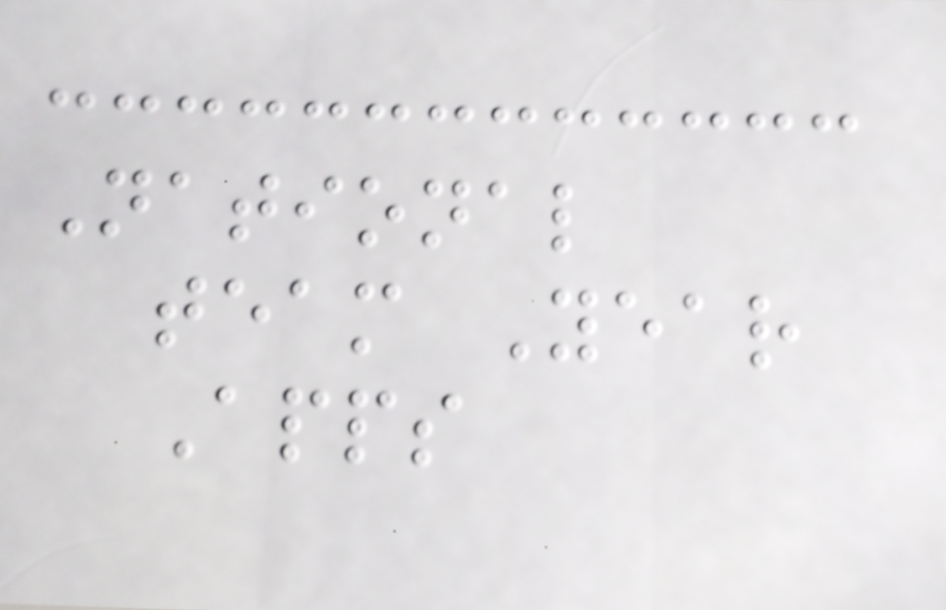National
team Year
Apps
